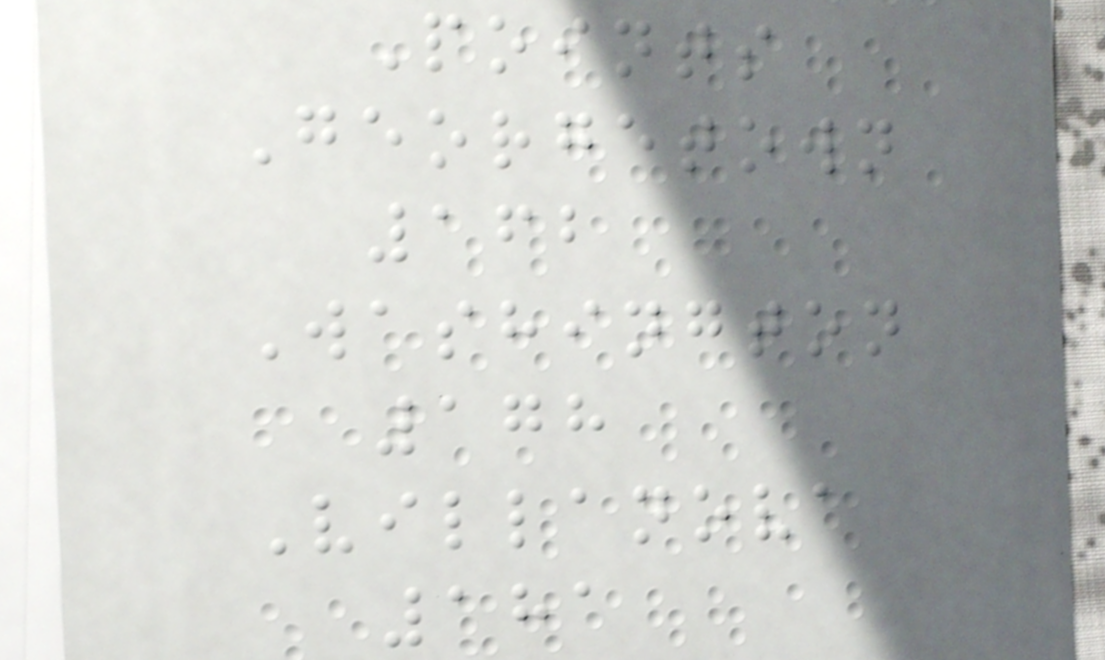Points
Georgetown
162
Washington
178
Villanova
181
